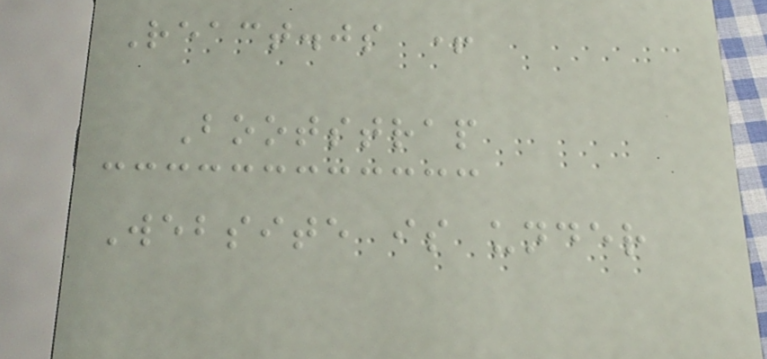React.js +
Bootstrap
Website is under
